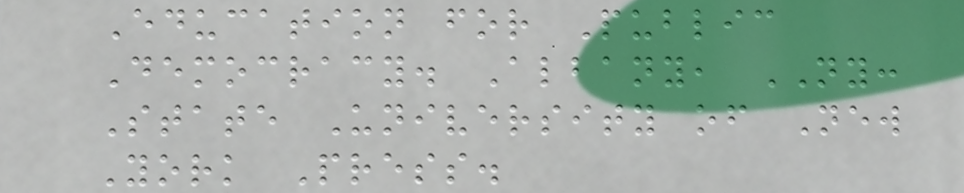Education for Public
Democracy. Albany, NY:
State University of New
York Press.
